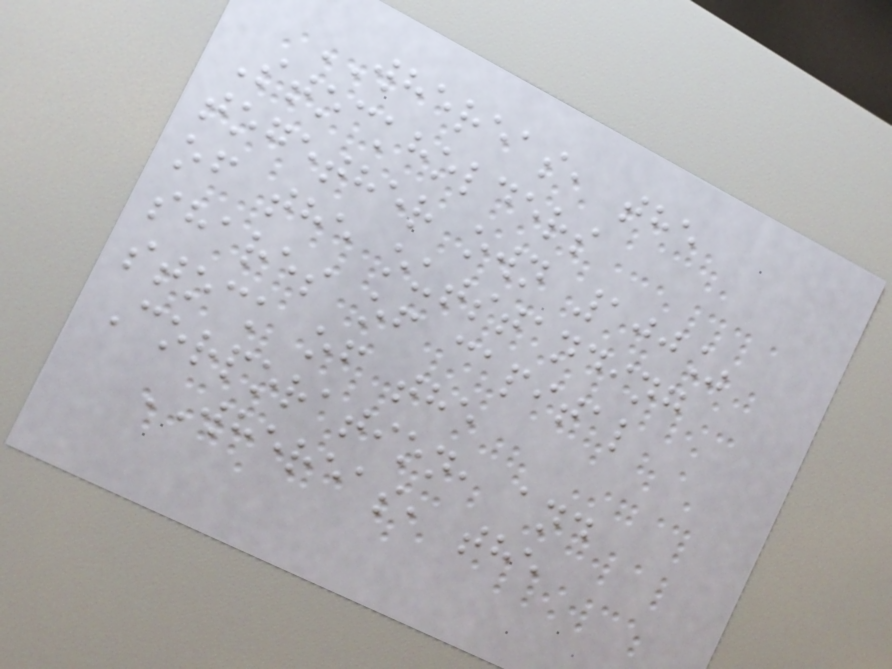WHEREAS, the
Stockholders
together own 100%
of the outstanding
shares of capital
stock of the
Corporation, and
WHEREAS, the
